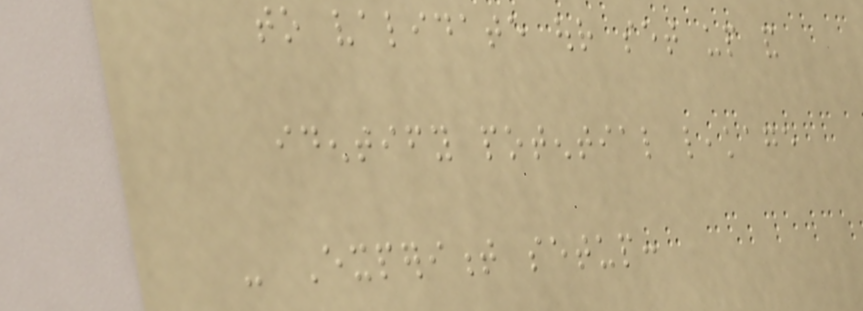to validate our set up and
identify potential leakage
- Experiment setup:
